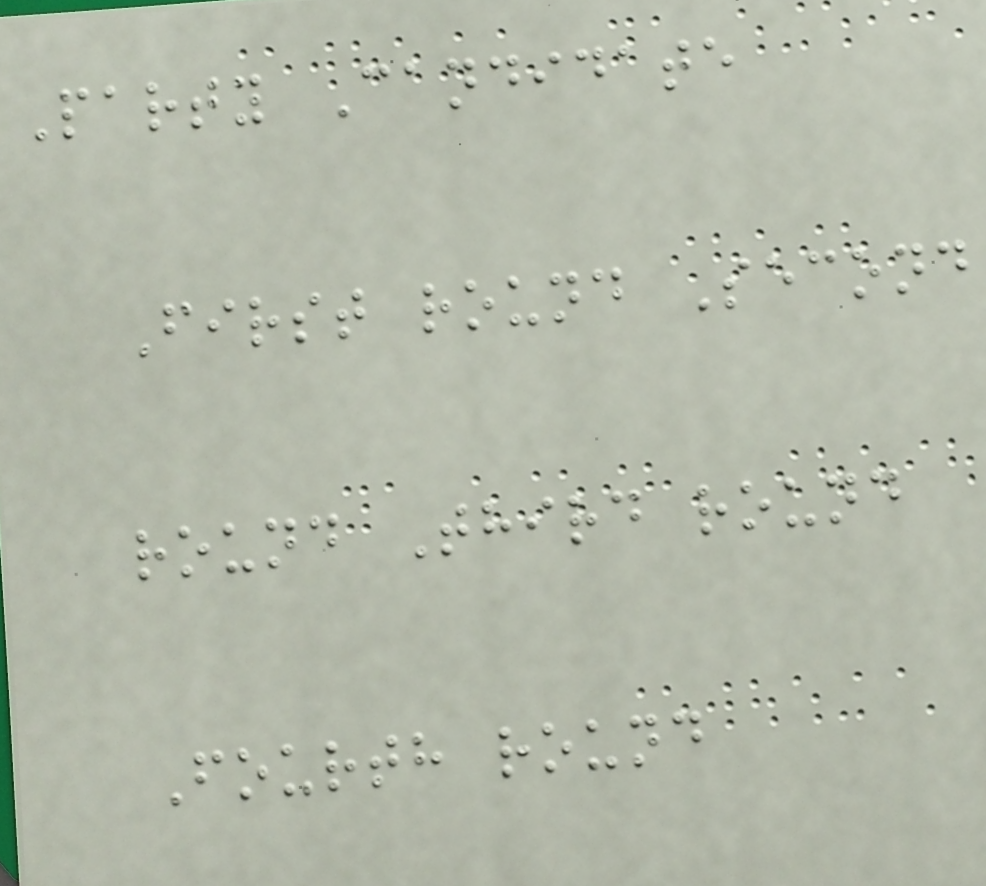Party Candidate
First round Second
round Third round
Fourth round
